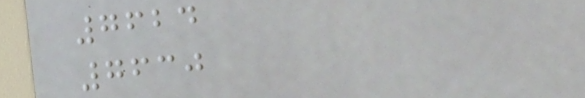7624
7630
